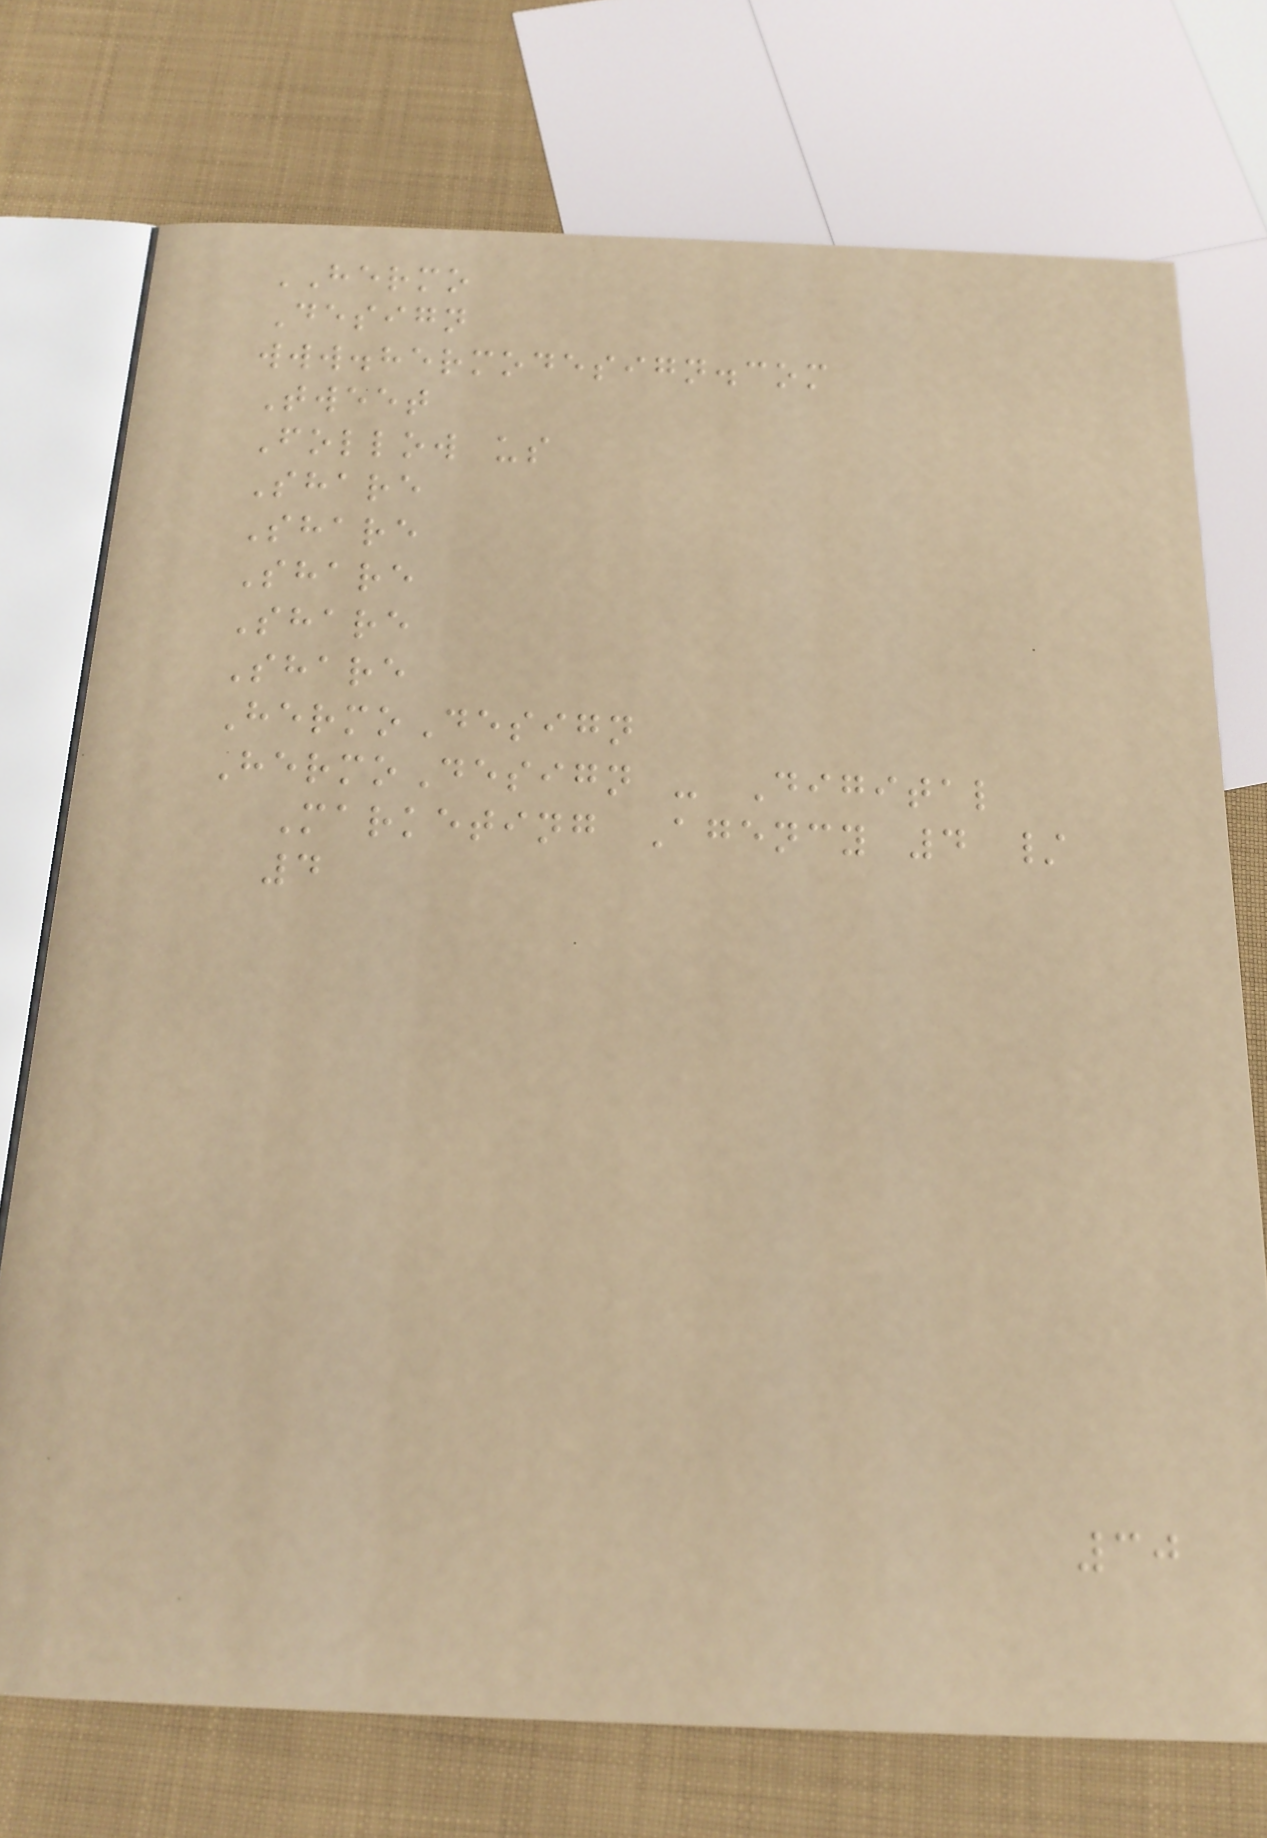HERMO
Design
www.hermodesign.com
Tweet
Follow us
Share
Share
Share
Share
Share
HermoDesign
HermoDesign - Digital
Marketing Agency 4 /
4
30
